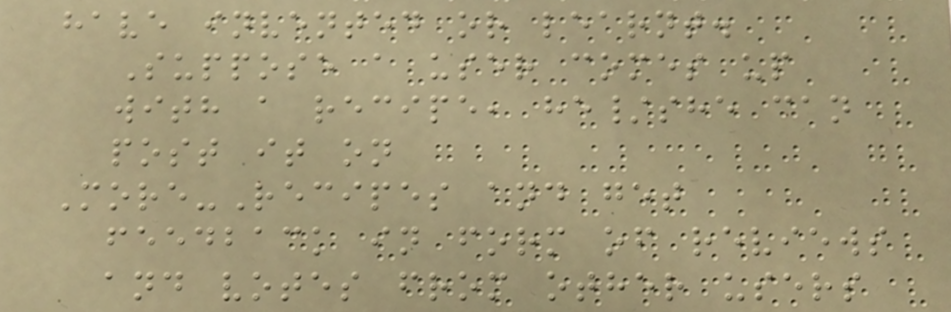have invented or learnt.
Suppose a user comes up
with a recipe, he/she can
post it on
More-Recipes and get
feedback in form of reviews
and votes from other users
